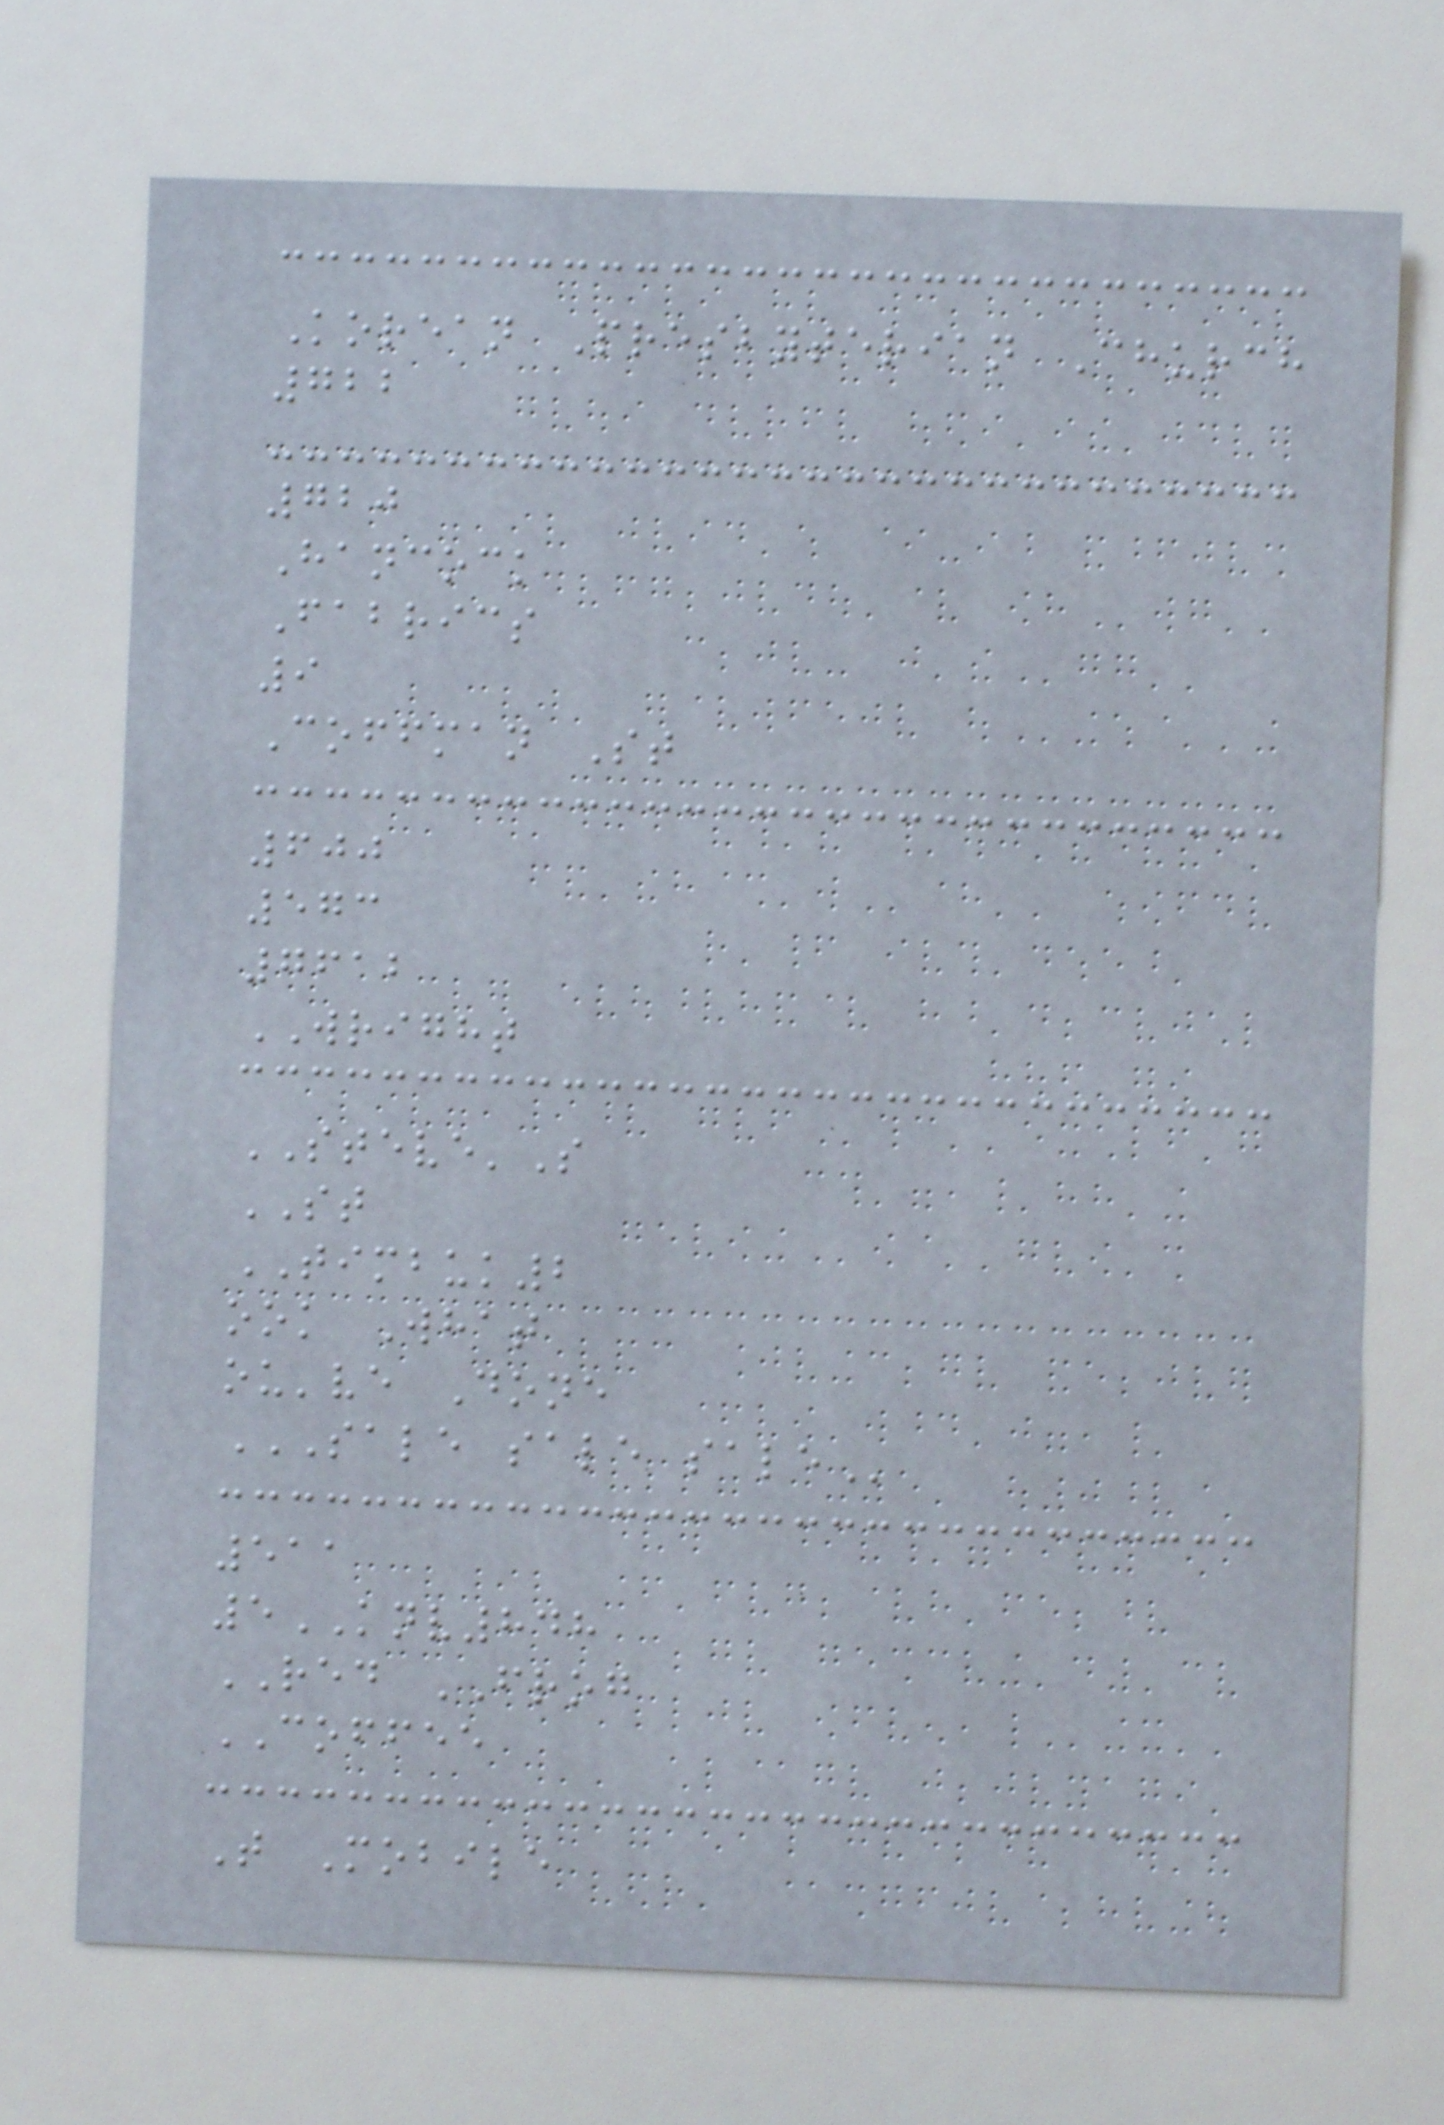Korean Presbyterian Church
722
720
Hancock
Fabrics
9
Coffman St
600
573
7612
WRIGHT
STEVE'S
ST
TIMBUK2
ook What
ou've Done
SALE SALE SALE
511
5KNV848
RED FROG
COFFEE
T Mobile
